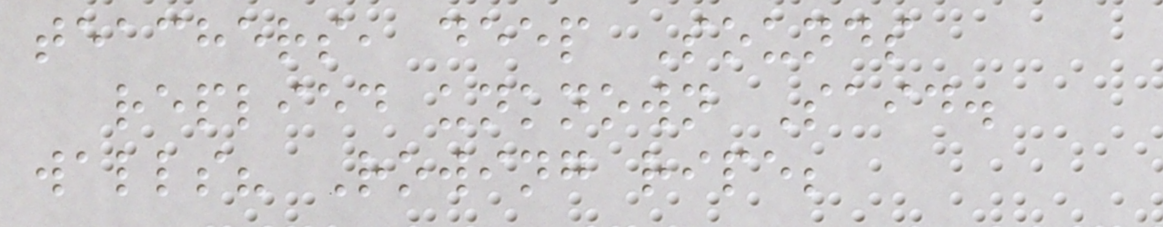teachers, deep Sounds
replied unknown Said.
walls? Rowing ripe;
